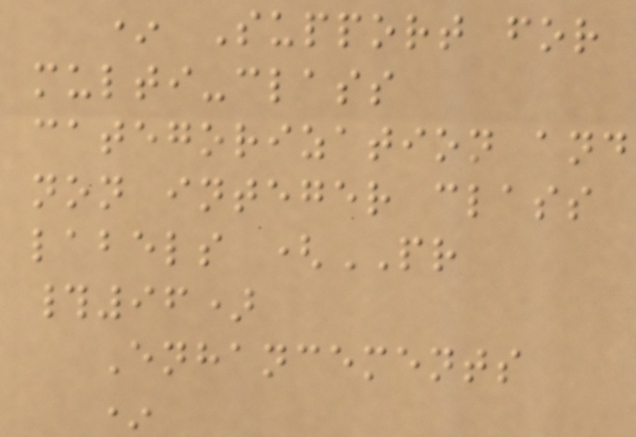* Support for
multi-class
categorization and
non integer class
labels (PR
#96)
Enhancements
*
